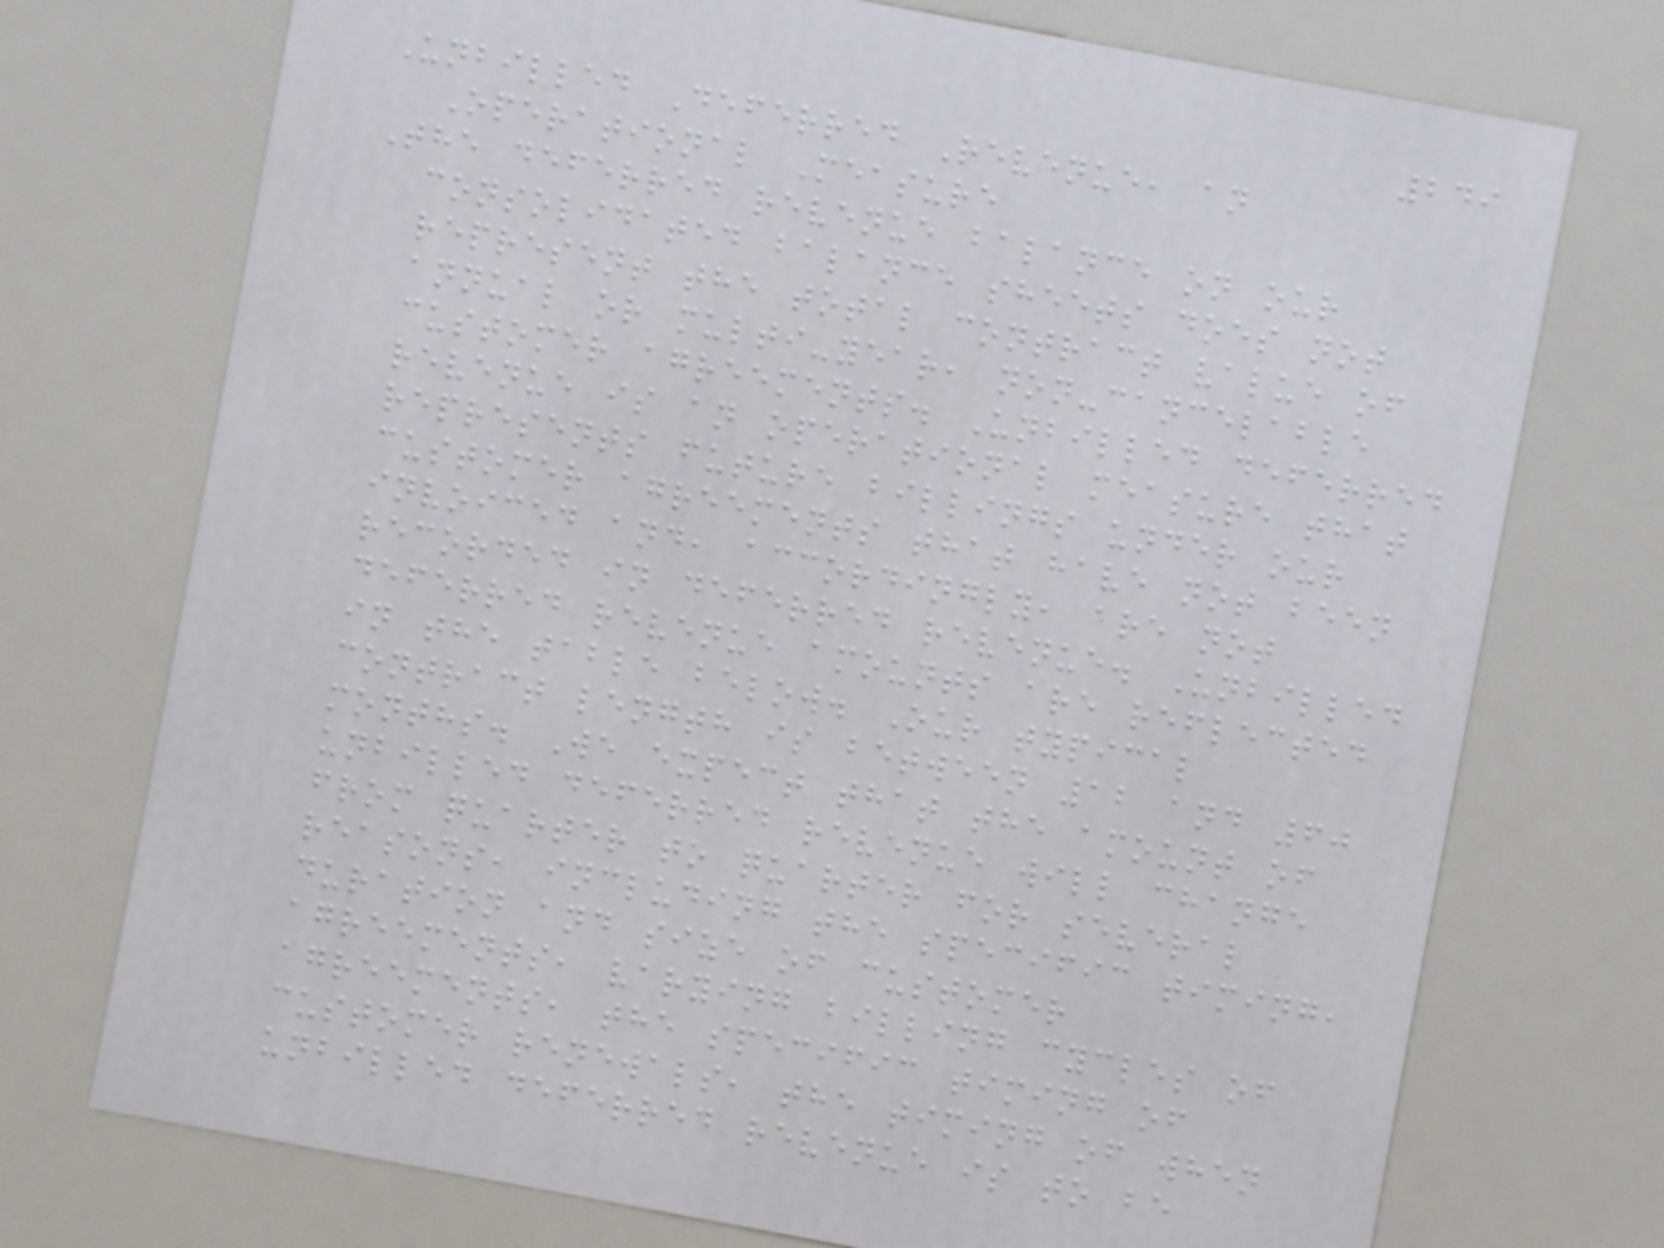249
Unbilled Deferred Revenue, an
Operational Measure
The deferred revenue balance on our
consolidated balance sheets does not
represent the total contract value of
annual or multi-year, non-cancelable
customer agreements. Unbilled deferred
revenue is an operational measure that
represents future billings under our
customer agreements that have not been
invoiced and, accordingly, are not
recorded in deferred revenue. Unbilled
deferred revenue amounts are reflected
in the table below. Our typical
contract length is between 12 and 60
months. We expect that the amount of
unbilled deferred revenue will change
from quarter to quarter for several
reasons, including the specific timing,
duration and size of customer
agreements, varying billing cycles of
agreements, the specific timing of
customer renewals, the timing of when
unbilled deferred revenue is to be
